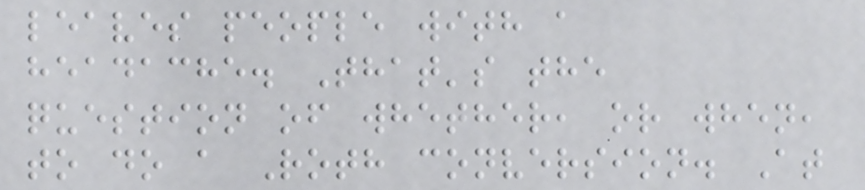leaves people with a
headache. That's the
question of whether, or when,
to do a Roth conversion. At
